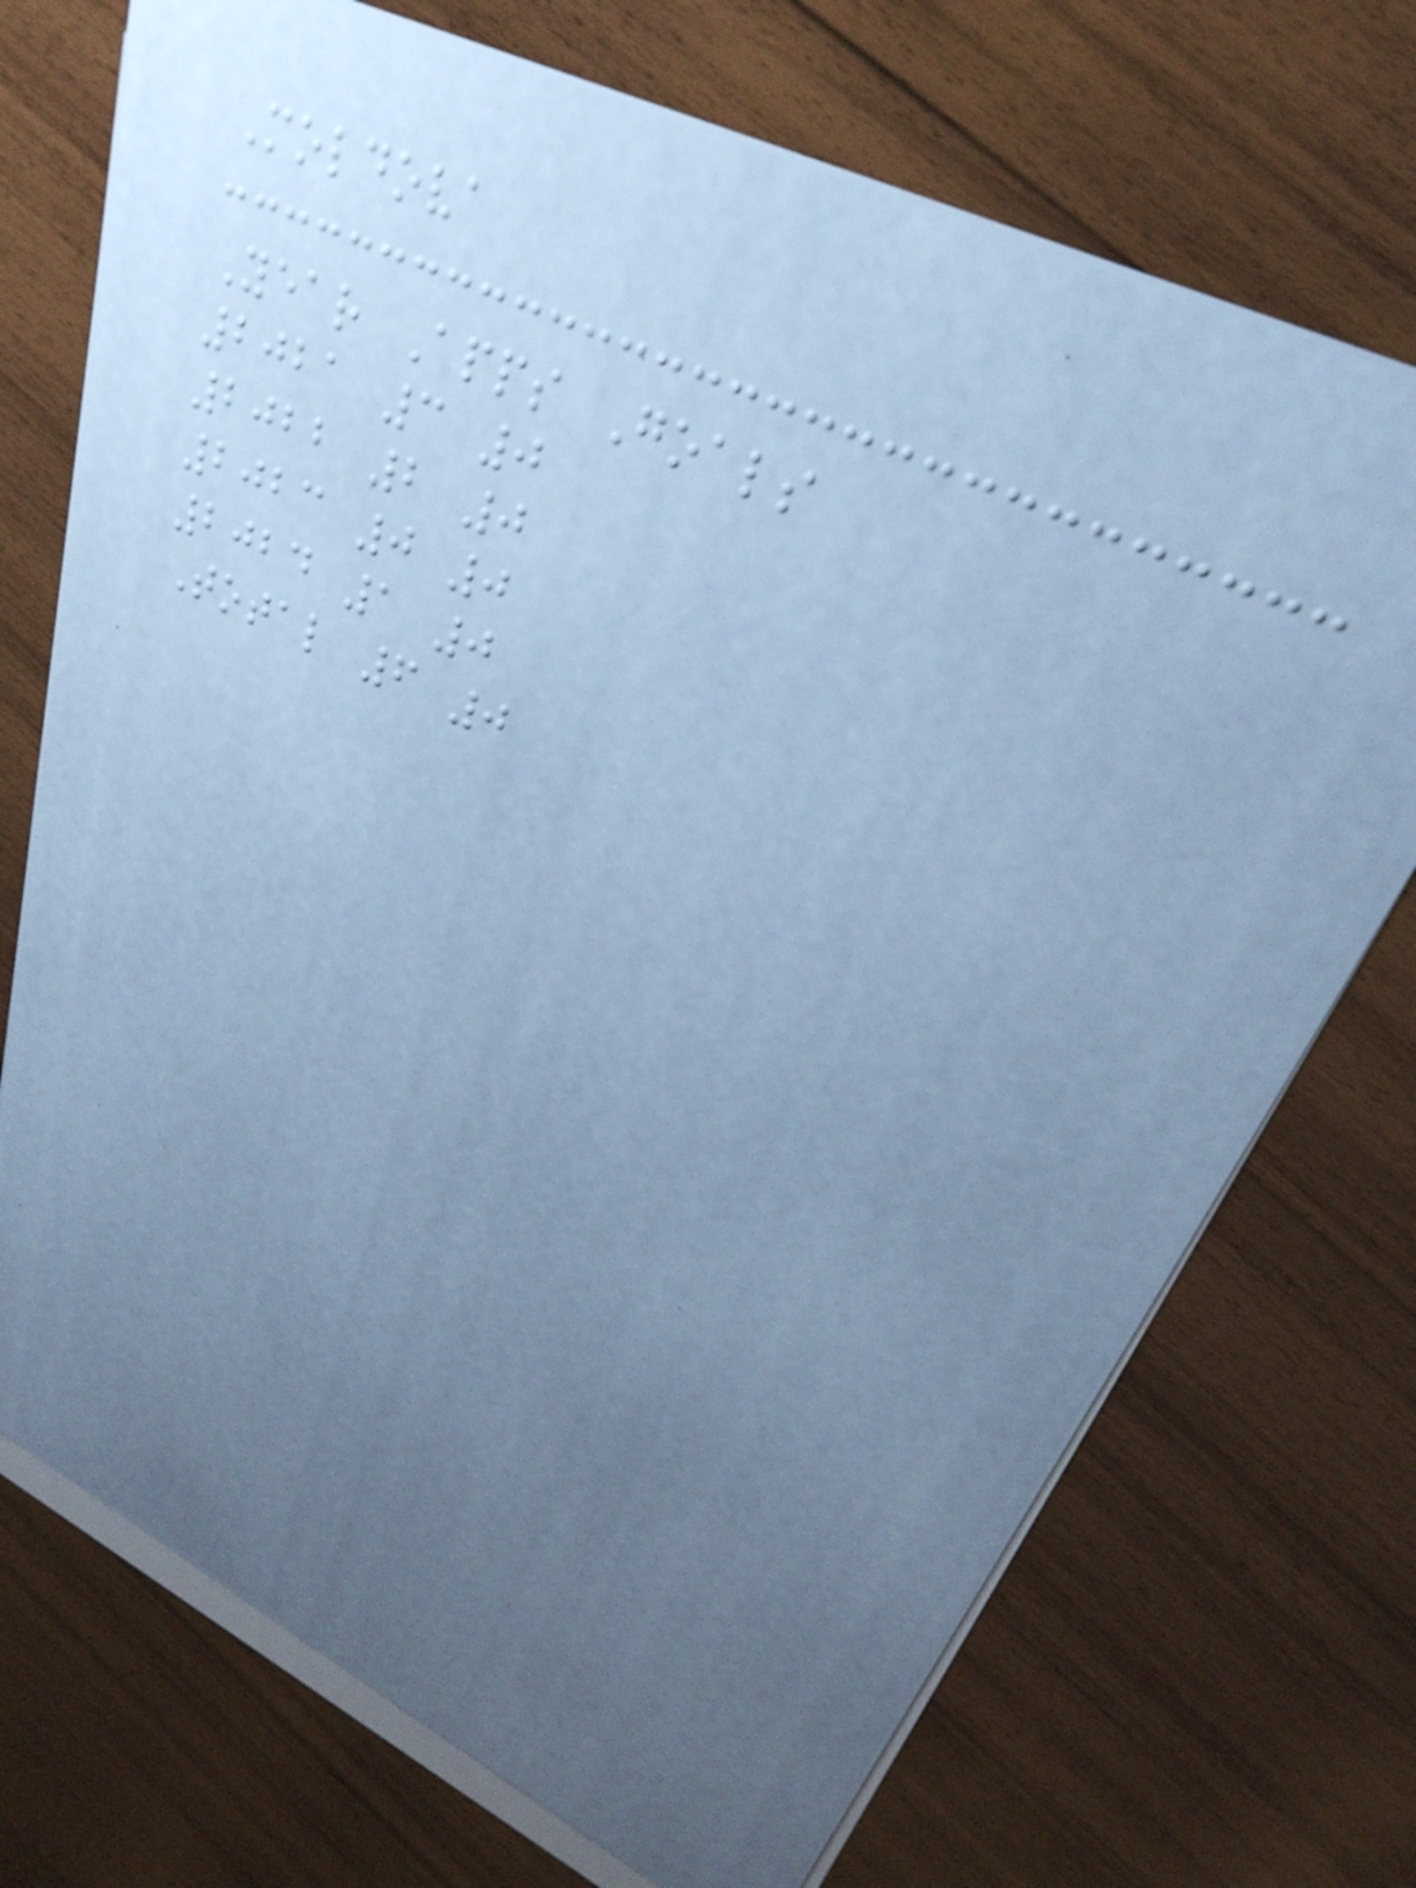Moldova
Year Apps Goals
2021 3 0
2022 2 0
2023 0 0
2024 1 0
Total 6 0
